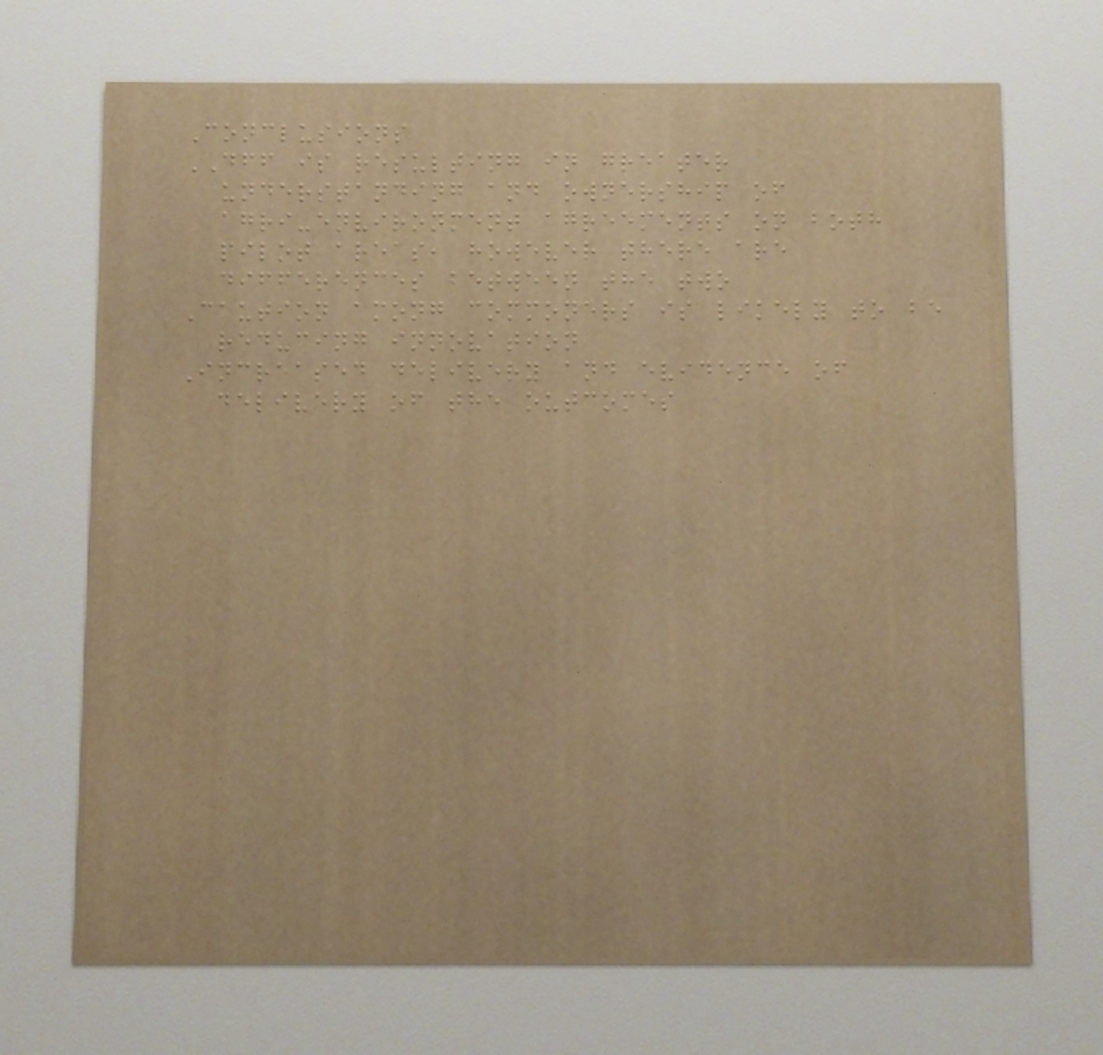Conclusions
DFF is resulting in greater
understanding and ownership of
agri-environment agreements on both
pilot areas, however there are
differences between the two
Caution among commoners is likely to be
reducing innovation
Increased delivery and evidence of
delivery of the outcomes
